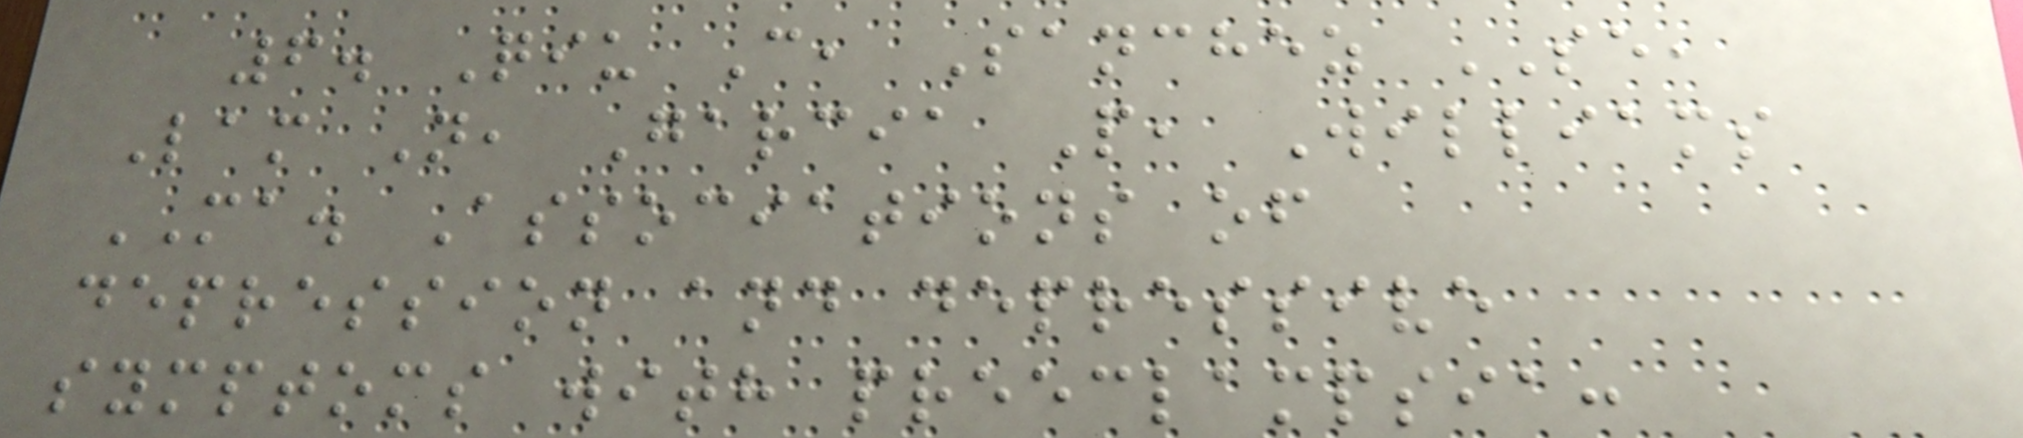6. Qiu C, Sanchez SE,
Lam N, Garcia P, Williams
MA. Associations of
depression and depressive
symptoms with preeclampsia:
